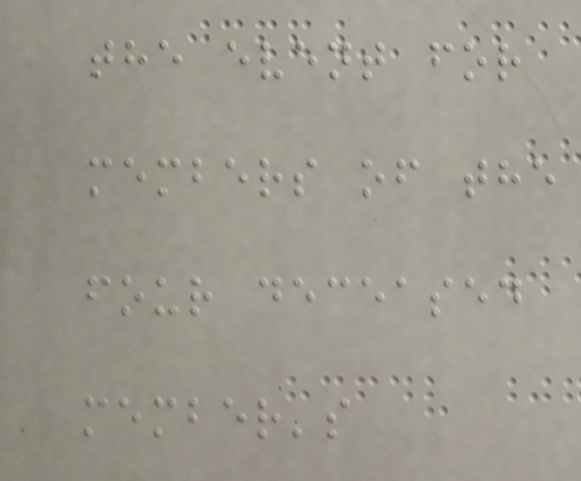the event for
members of the
four deceased
member's
